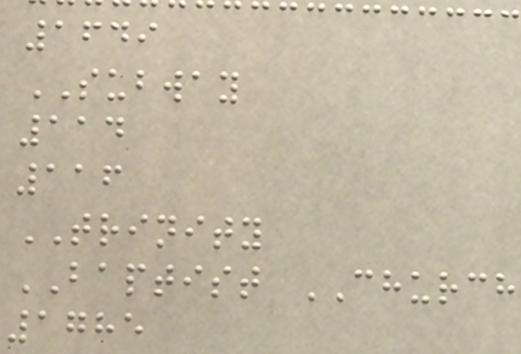1649
SUBWAY
114
116
TRINITY
BAPTIST CHURCH
1785
